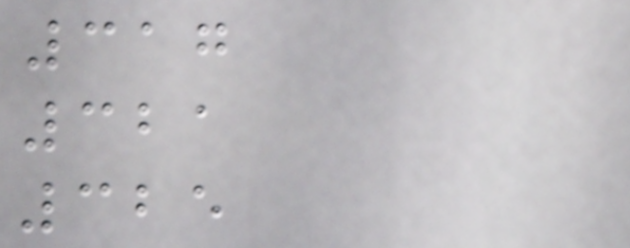317
321
325
